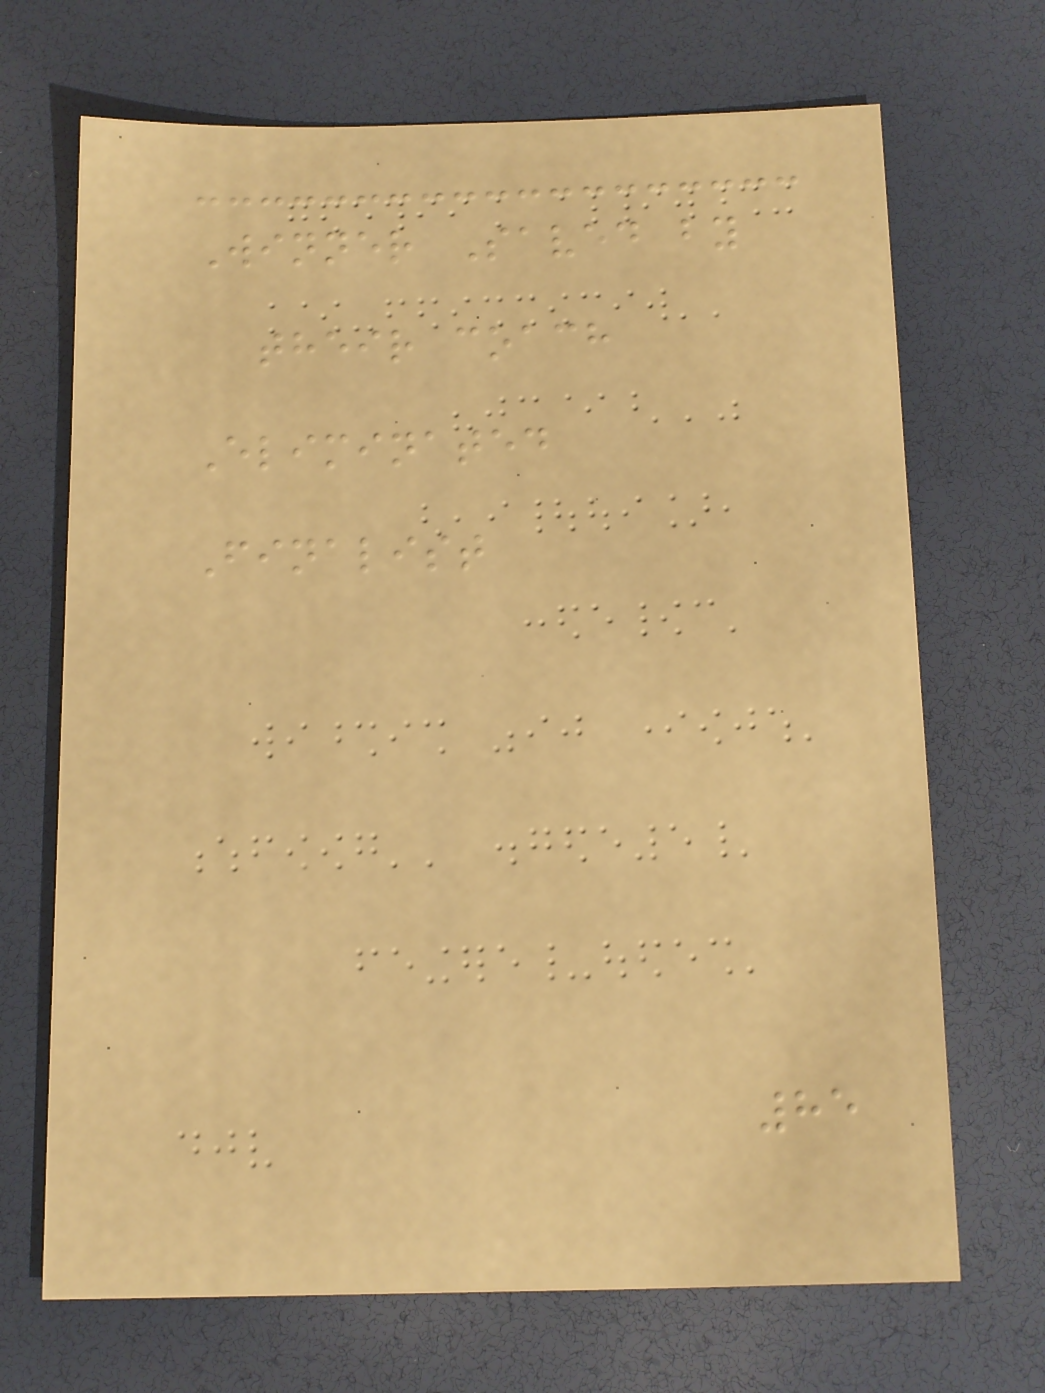Winner Saved by
their coach
Eliminated
Finalist
85
